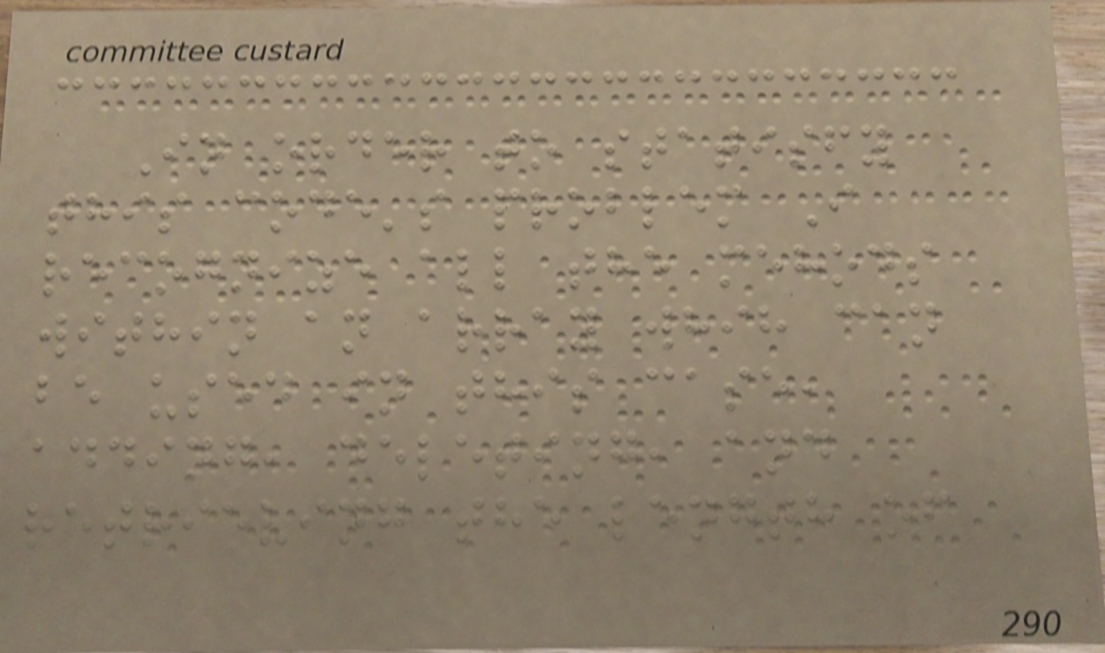In order to statisfy
this code's problem I
recognize all the mehods
within an array whih can
be used in this case,
adding, deleting, and
retrieving the length of
